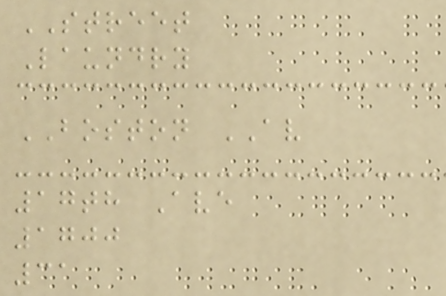STREET
Laundry
BOSTON AV
17th Ave
1700
31
